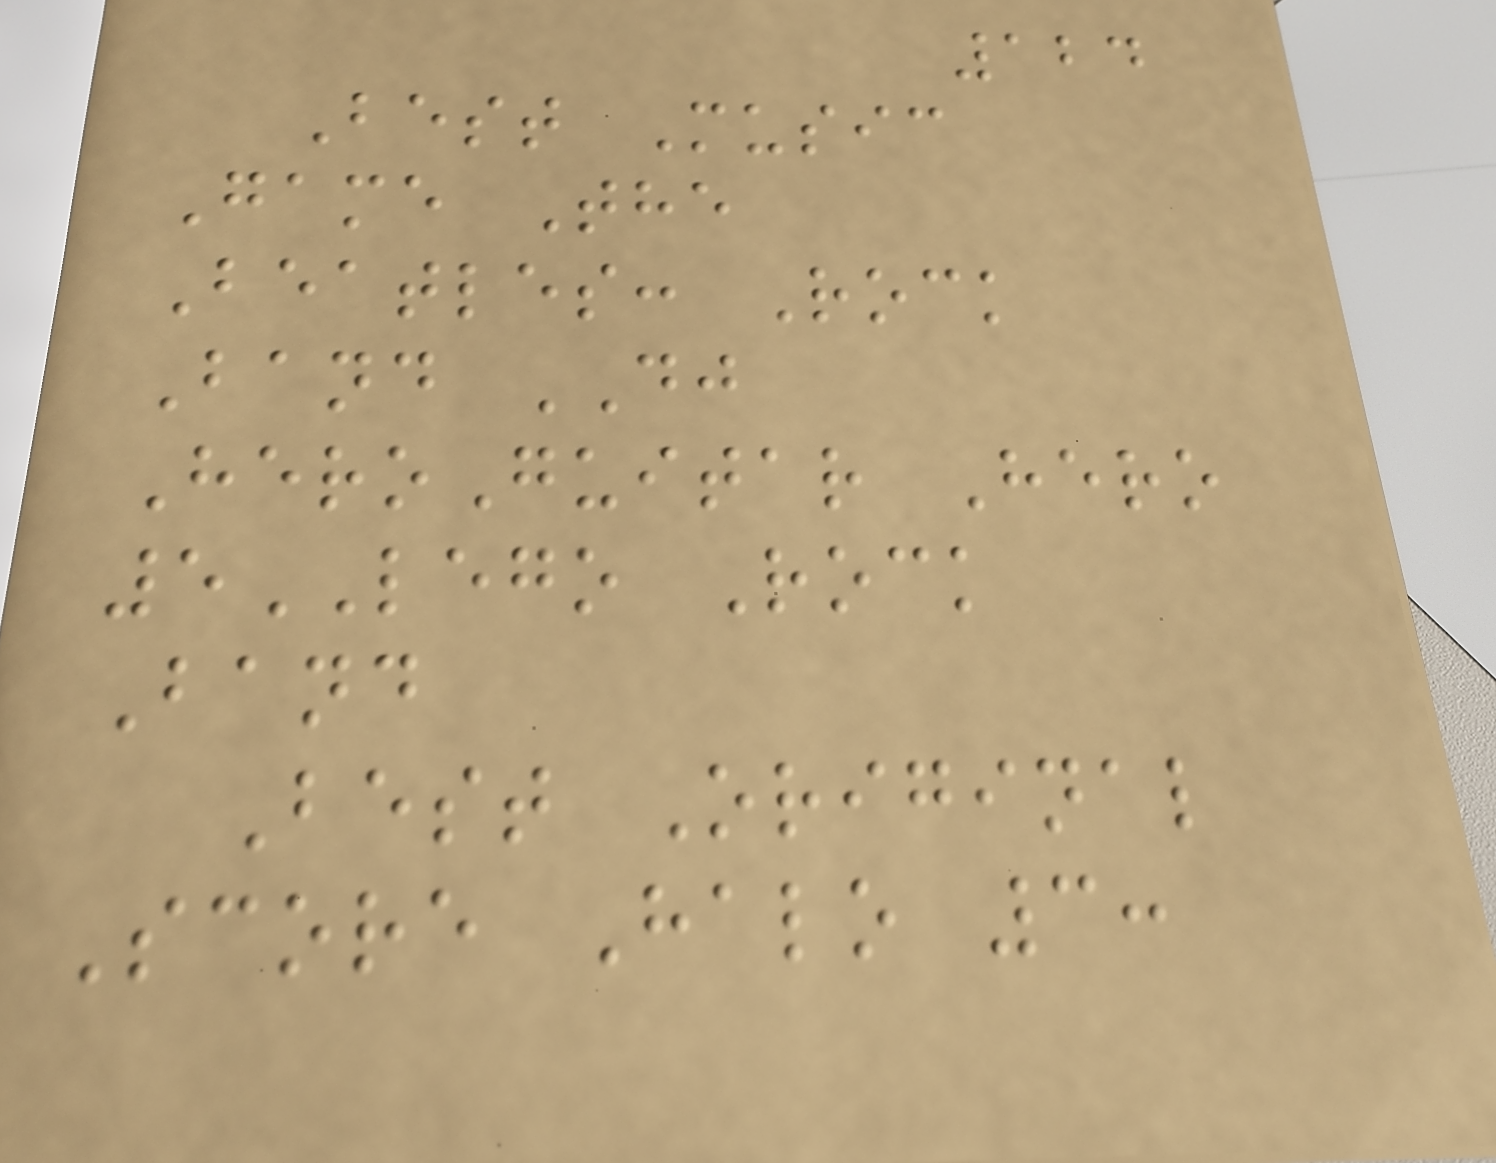124
Best Music
Game The
Beatles: Rock
Band DJ
HeroGuitar Hero
5LEGO Rock
Band
Best Original
Score Halo 3:
